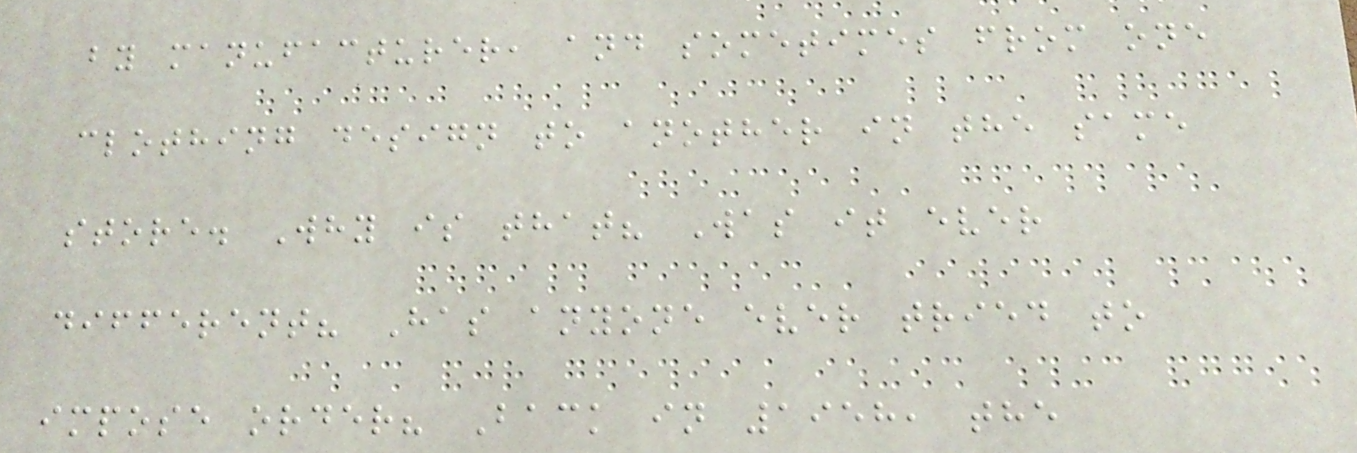by manufacturer, and sometimes from one
clothing design to another in the same
store. Why is that? Was it ever
different? Has anyone ever tried to
impose order? Back in 1958, the
